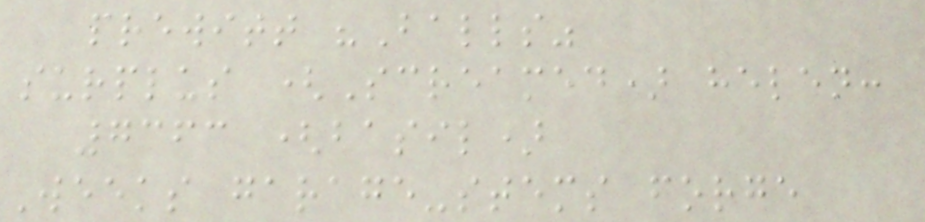prewitt "Balls"
surplus (Screamed) helen:
7363 (basil)
Weeks garage-stems forge
